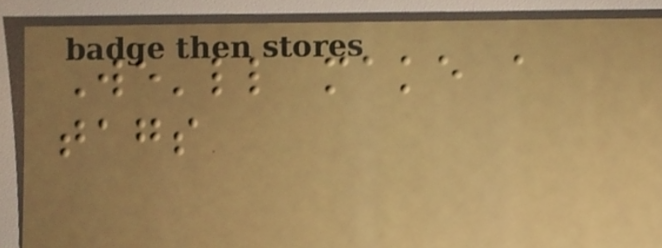We'll make a
tags
